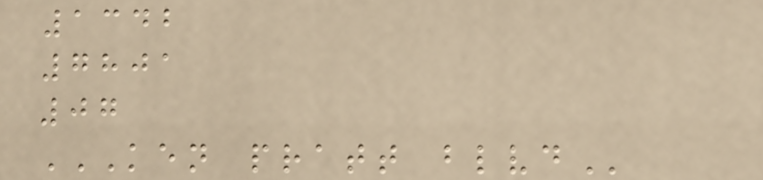1342
7801
07
KEN PRATT BLVD
